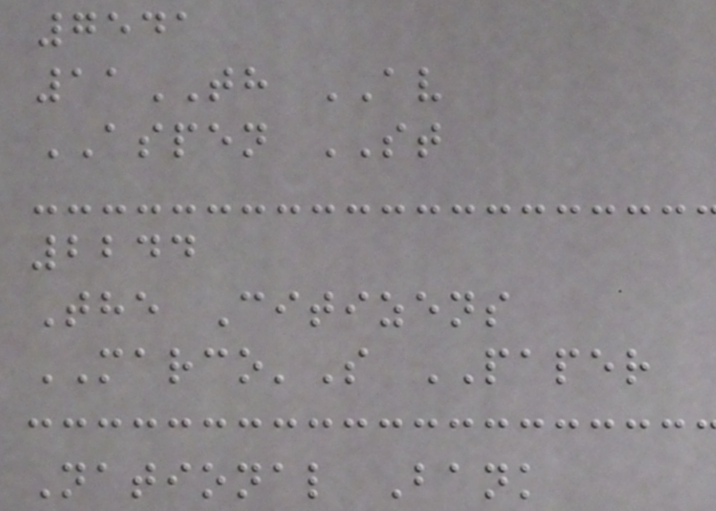7541
11TH AV
ASPEN ST
2244
The Citizens
MARCO'S PAPER
National Bank
